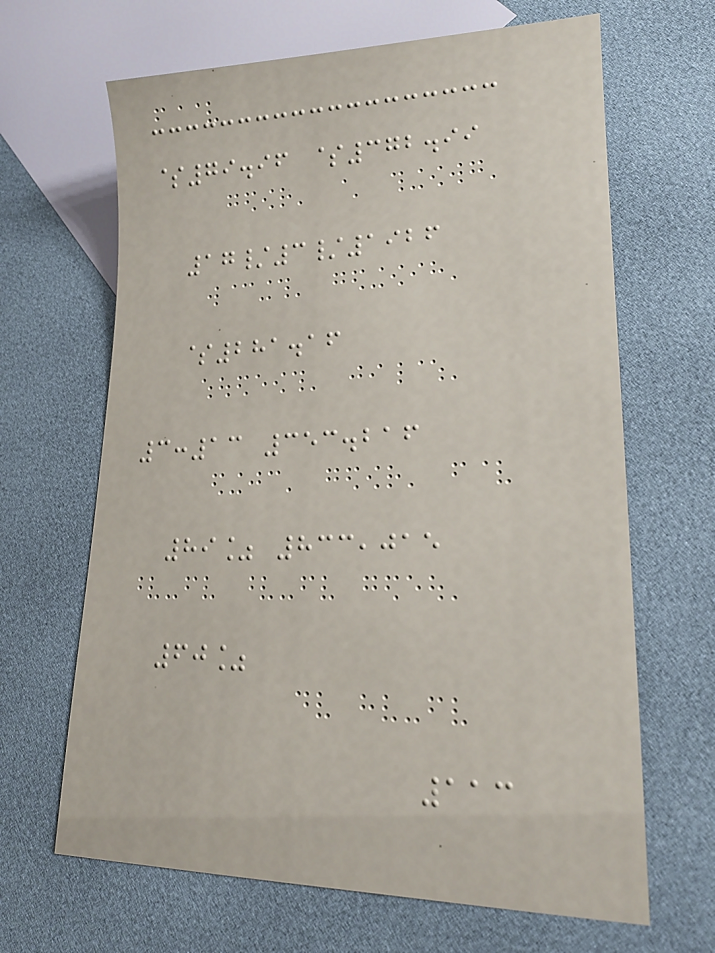$79.96 $372.99
17/3/1926
$281.16
3:13 353.216
89% 833,015
60%
113
